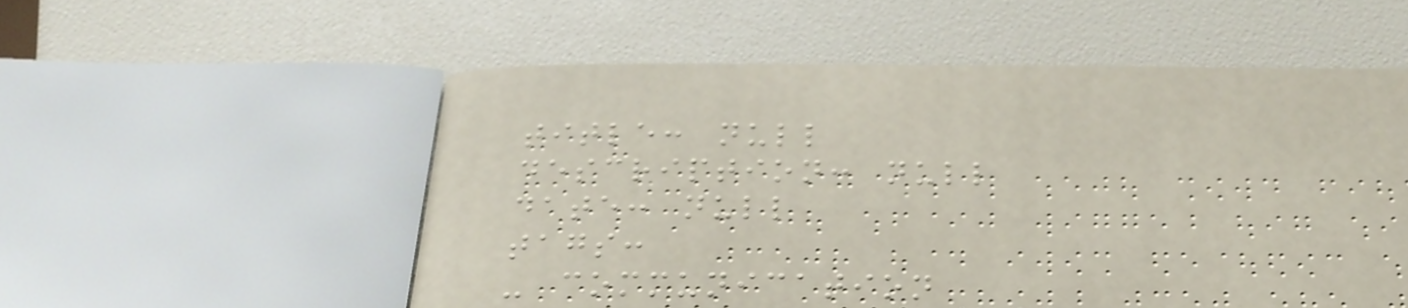title: null
description: null
date: null
tags:
- communication
